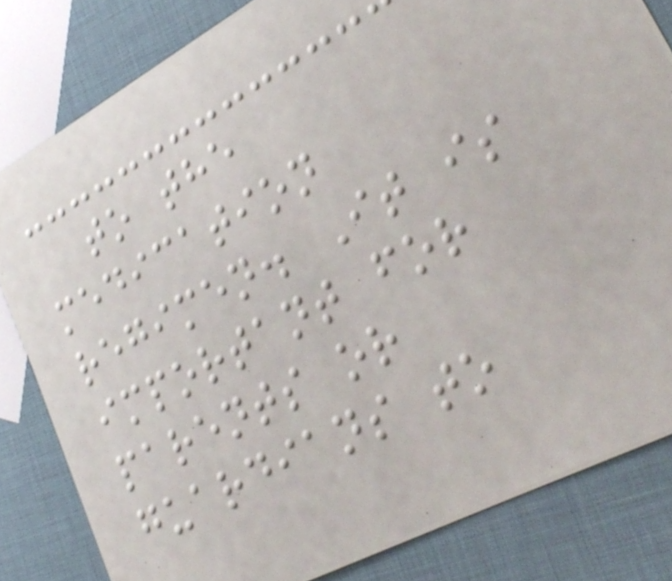to the
medication
regimen. It is
important for
parents or
guardians to
